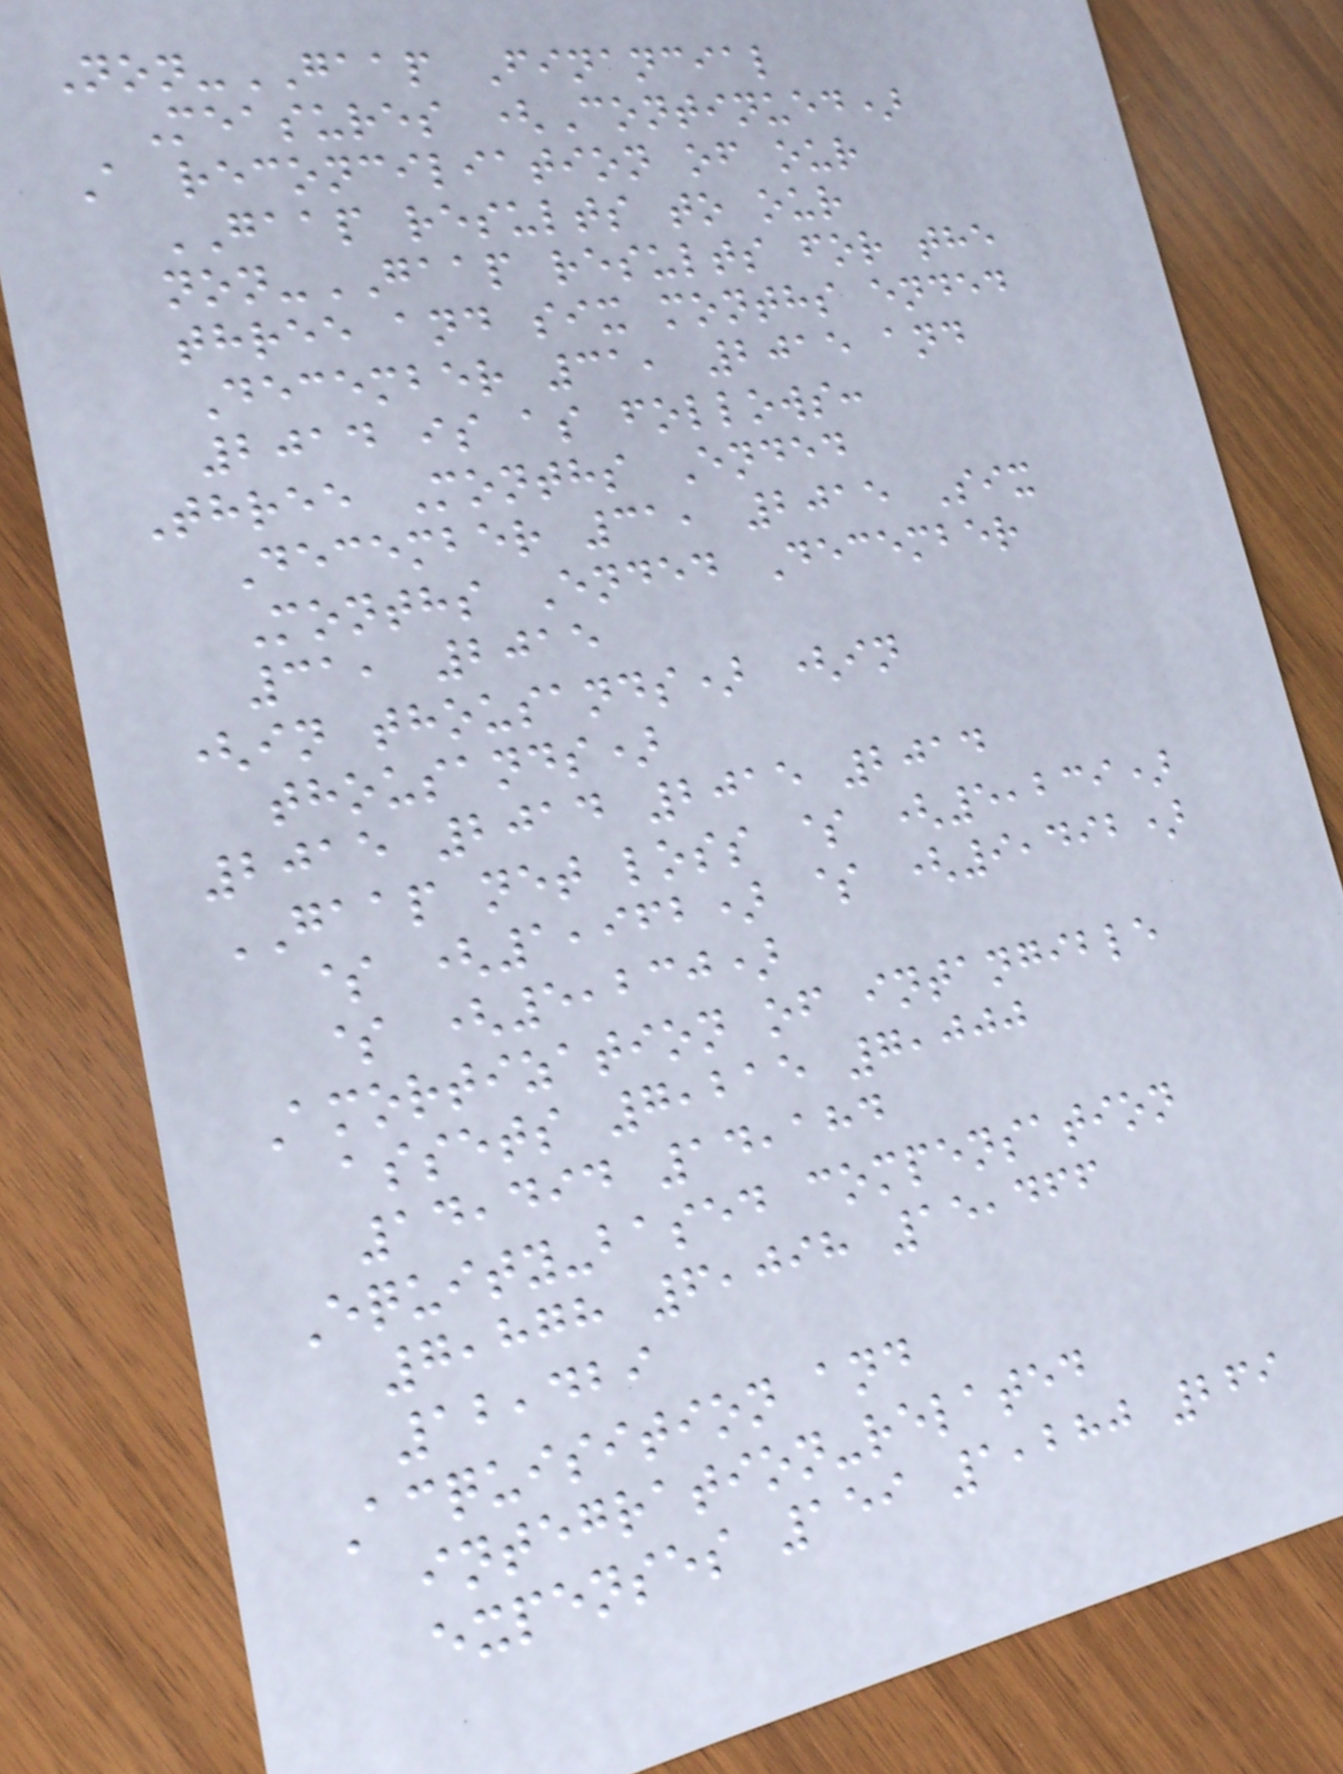Non-GAAP Financial
Measures (Continued)
A reconciliation of our
GAAP results to our
non-GAAP results for the
three and six months ended
December 31, 2015 and
2014 is as follows:
Three Months Ended
December 31, 2015 Six
Months Ended December
31, 2015
(in thousands) (in
thousands)
2015 2014 2015 2014
GAAP net loss $ (5,239)
$ (1,962) $ (9,492)
$ (5,230)
Amortization of intangible
assets 7,215 7,000
14,494 14,184
Equity-based compensation
7,878 6,098 15,466
12,429
Acquisition and
integration-related
expenses 159 1,280 269
